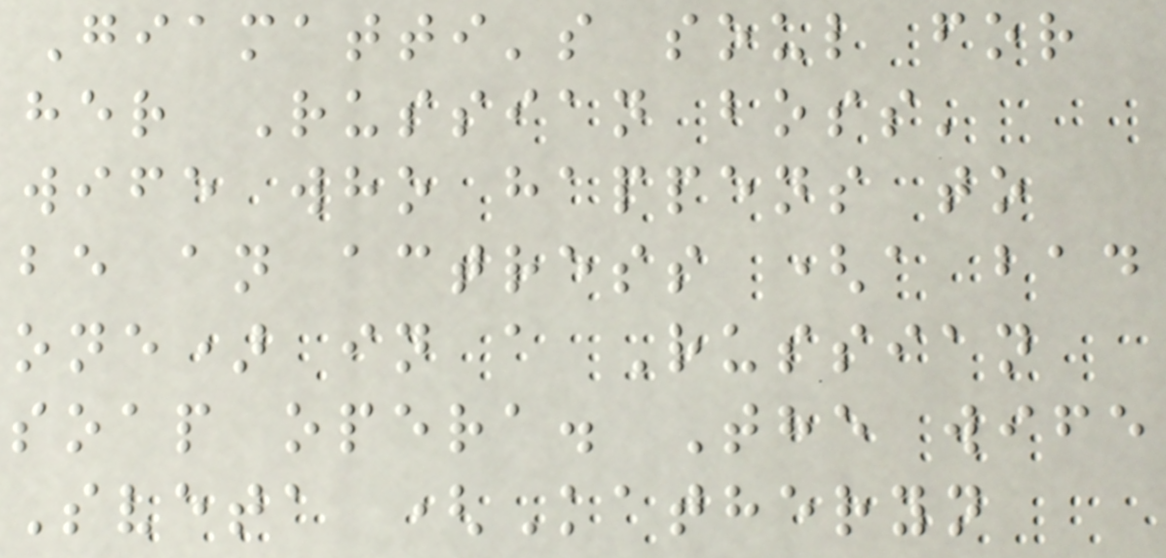Giamatti's soul for
her Russian boss'
wife who happens to
be an actress (a bad
one) in a Russian
soap opera. The wife
Sveta (Katheryn
